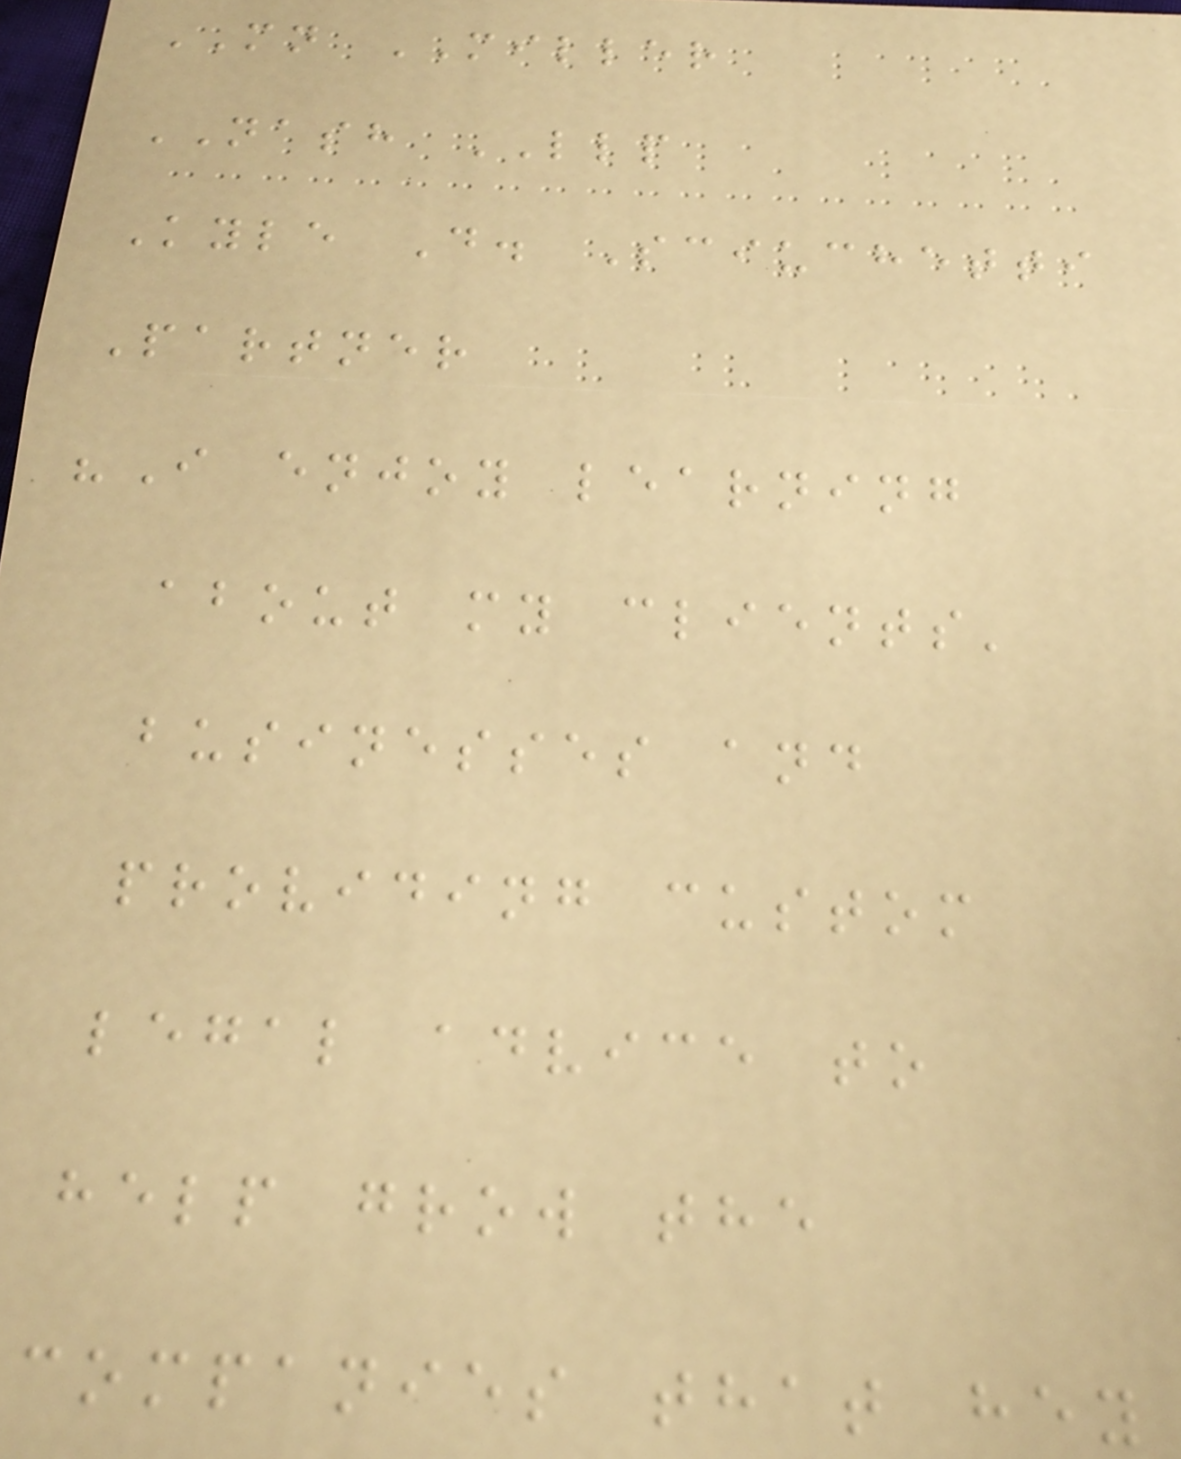MN MILLER
NASH LLP
Kyle D. Sciuchetti
Partner
"I enjoy learning
about my clients'
businesses and
providing custom
legal advice to
help grow the
companies that hey
